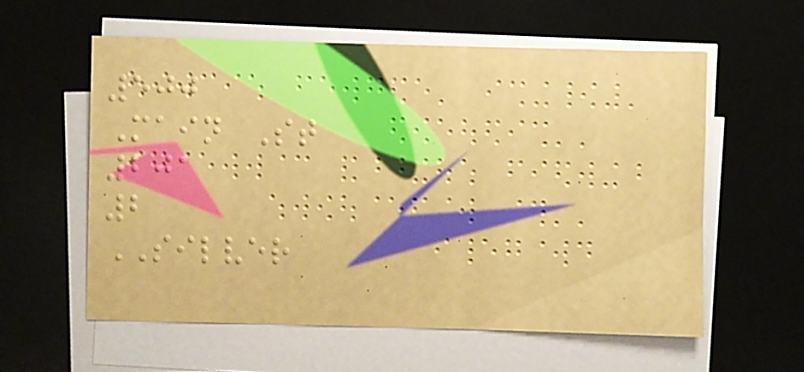500
Main St
201
2
SILVER
